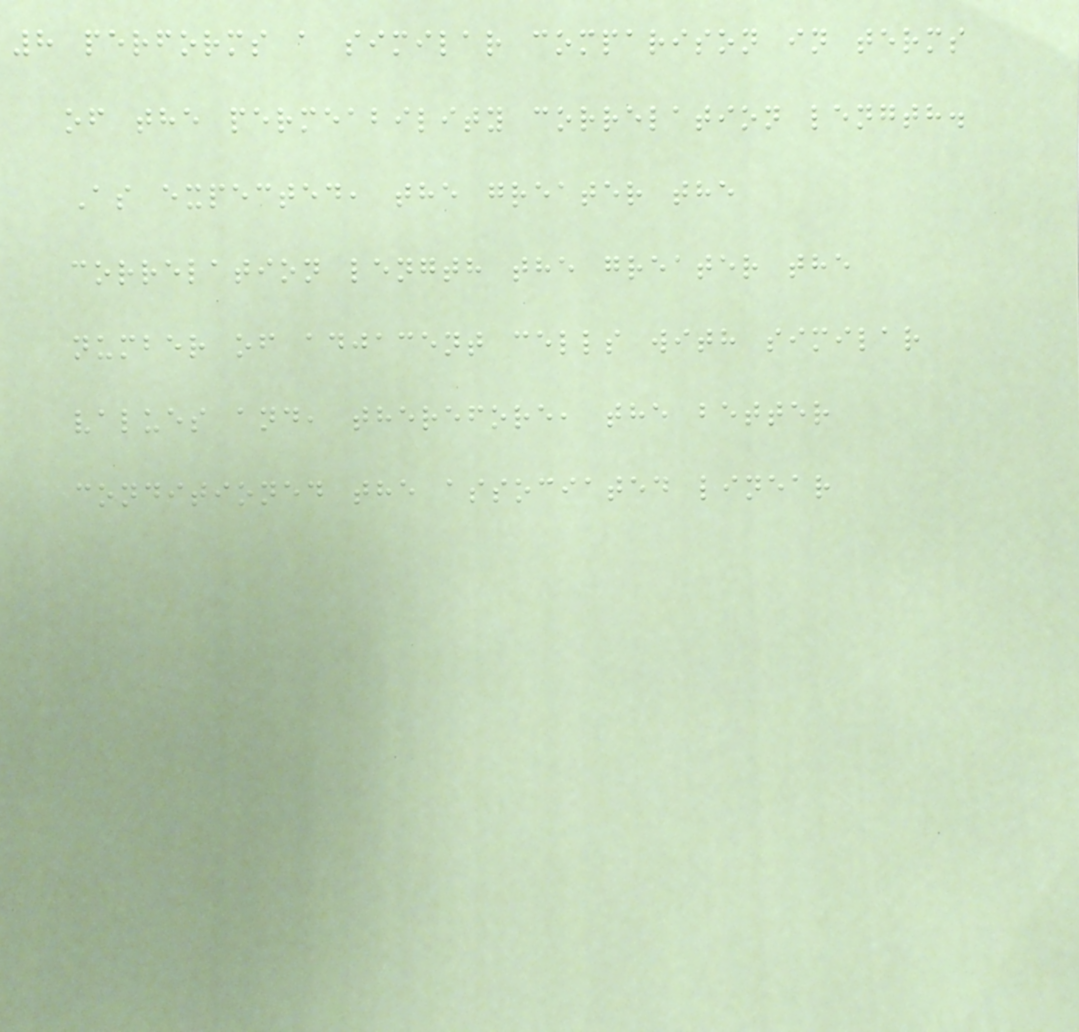8 performs a similar comparison in terms
of the permeability correlation length.
As expected, the greater the
correlation length the greater the
number of adjacent cells with similar
values and, therefore, the better
conditioned the associated linear
